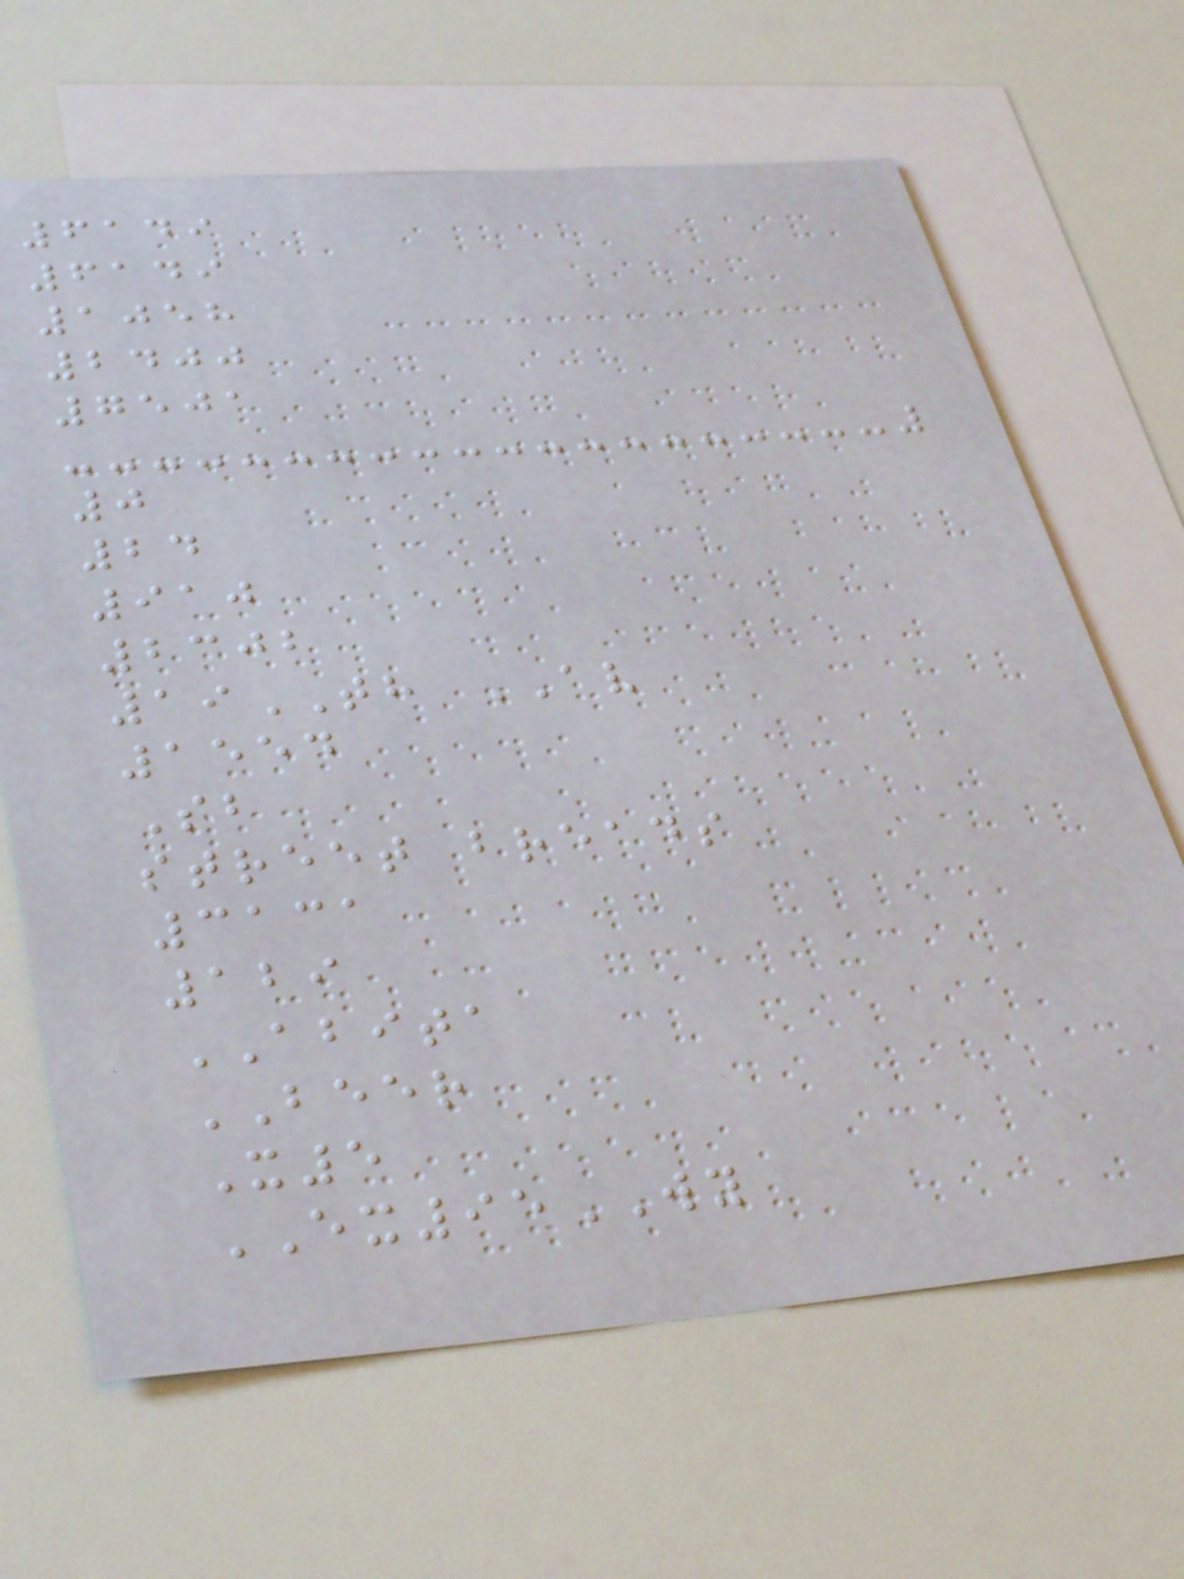6149
6149
1058
2400
7501
0
24
910
2302
19TH AV
1554
Sb
street breads
3131
129
ABITA
BEER
X5
EX95WY
